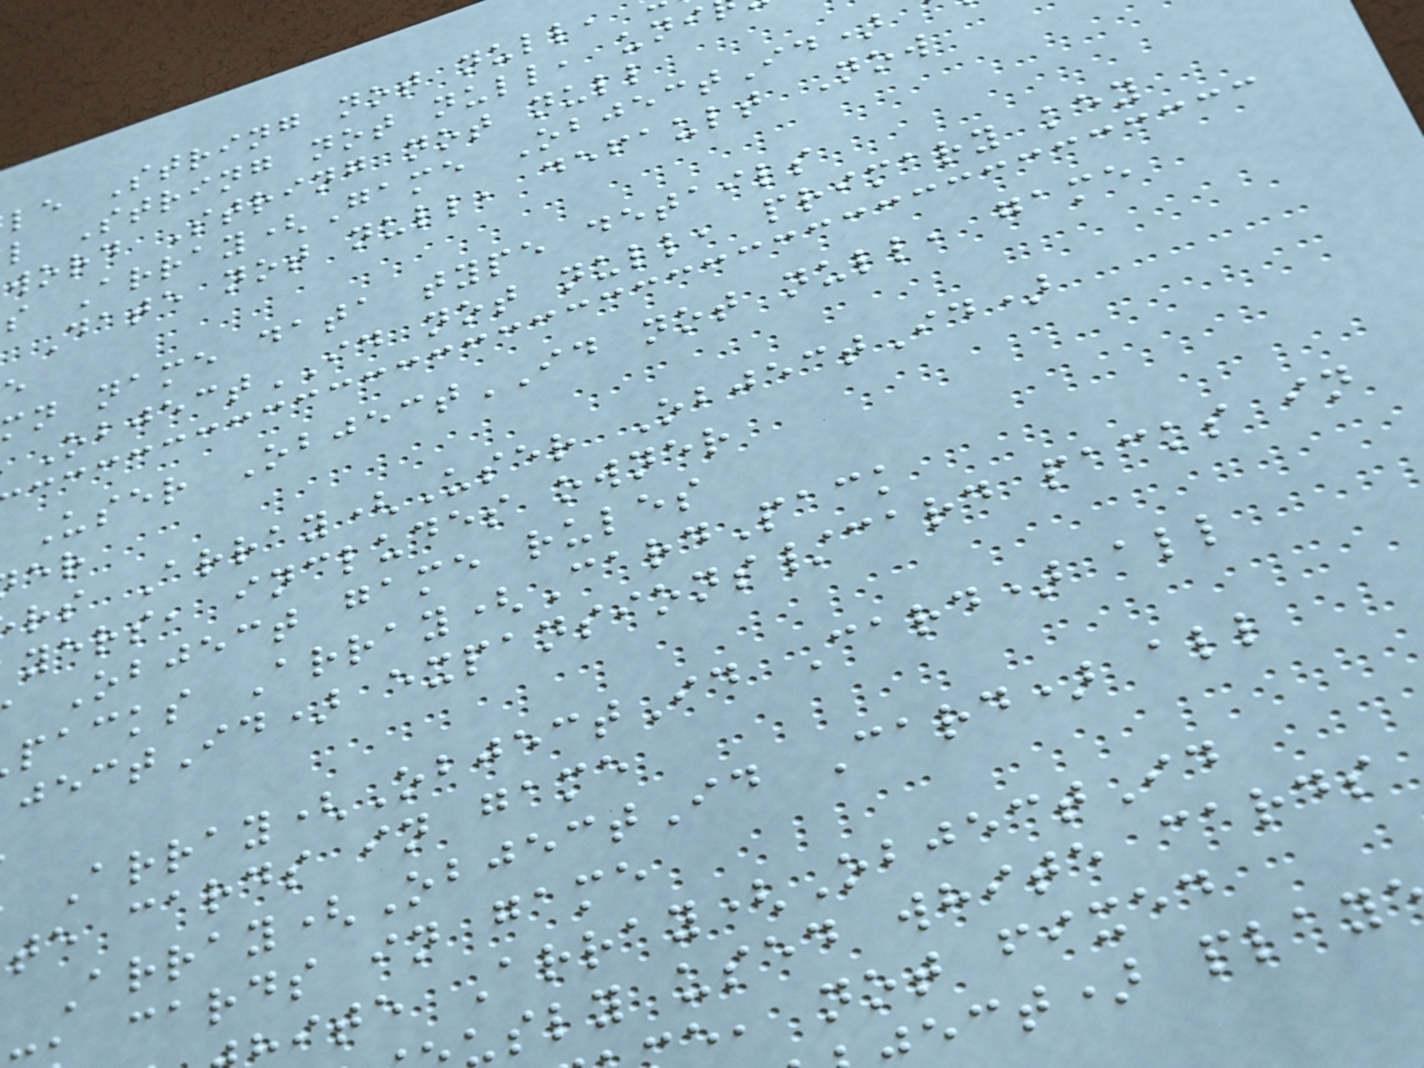le String not null,
l String not null, uni
word String not null
s Array(Game ObjectId)
Date not null, default Now
mn name data type details
ObjectID not null, primary key
User ObjectID not null, game
rs Array(User ObjectId)
yers, includes owner
Object game rules
packs Array(CardPack
jectId) expansions/card packs in
Array(ObjectId Card) all
te cards in game
Array(ObjectId Card) all
cards in game
ite Array(ObjectId
sly used white cards
e, not fixed
ect) play
